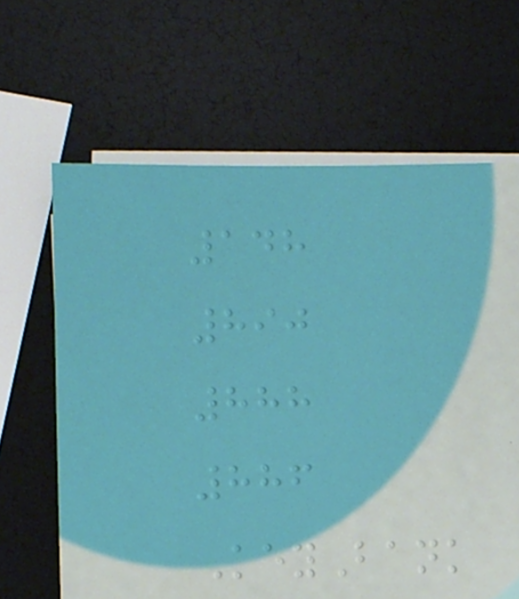148
890
888
886
KeyBank
